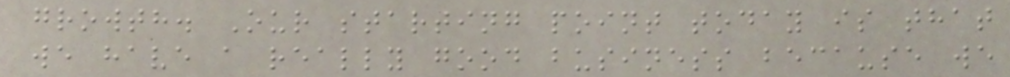growth. Our starting point today is that
we have a really good business because we
